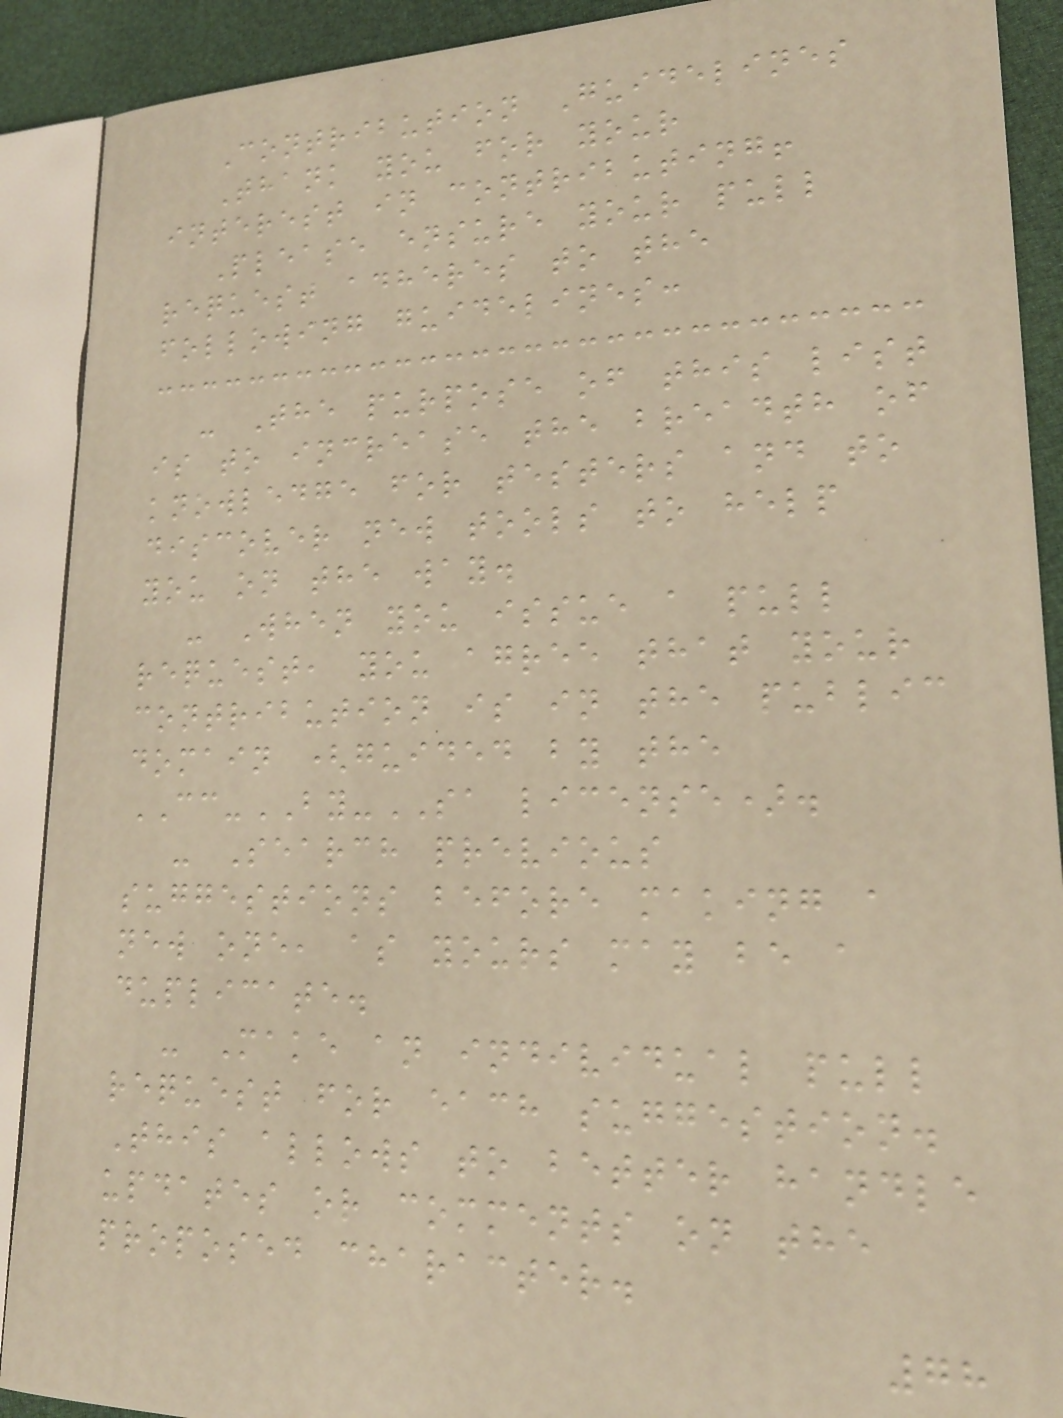Contribution Guidelines
Thank you for your
interest in contributing!
Please ensure your pull
request adheres to the
following guidelines:
- The purpose of this list
is to increase the breadth of
knowledge for testers and to
discover new tools to help
you on the way.
- When you issue a pull
request, you agree that your
contribution is in the public
domain (guided by the
CC-BY-SA license).
- Search previous
suggestions before making a
new one, as yours may be a
duplicate.
- Make an individual pull
request for each suggestion.
This allows to better handle
updates or comments on the
proposed character.
78
